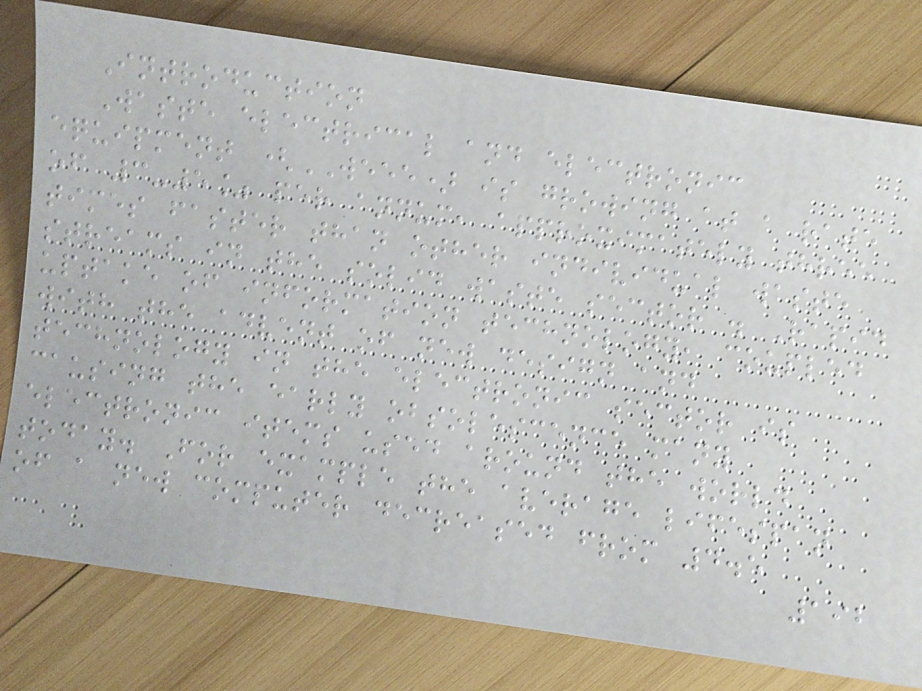Introduction
Waste electrical and electronic
equipment (WEEE) is growing at a rate
of 3-5% per annum, approximately three
times faster than other individual waste
streams in the solid waste sector . Rapid
uptake of information technology, coupled
with the advent of new design and
technology in the electronic sector is
causing the early obsolescence many
electronic items used around the world
today. For example the average lifespan
of a new computer decreased from 4.5
192
